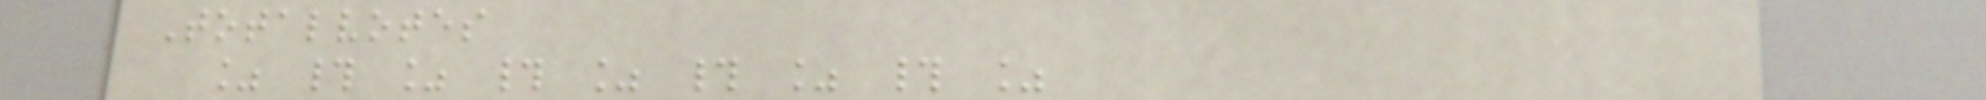Totalvotes
% # % # % # % # %
